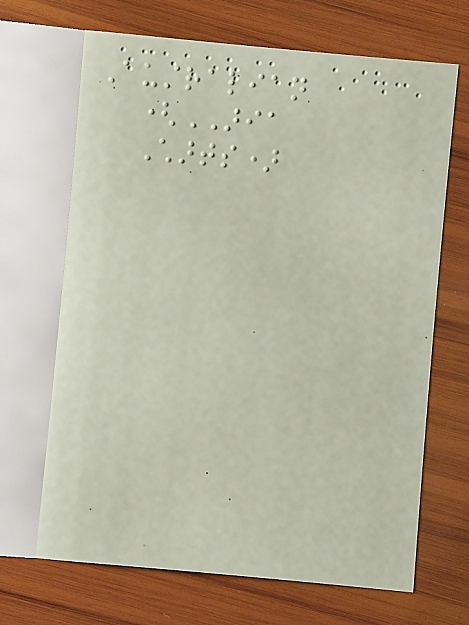Australian
(ARIA
Charts)
